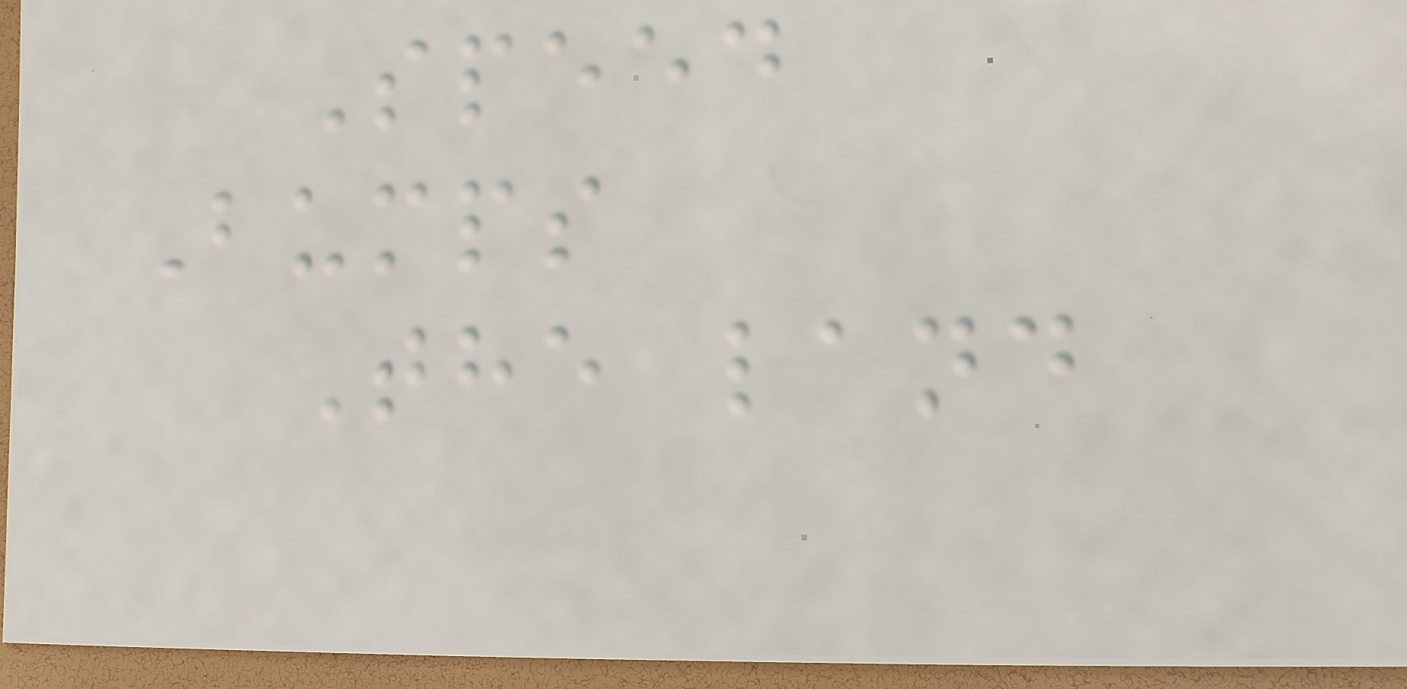Speed
Bumps
The land
